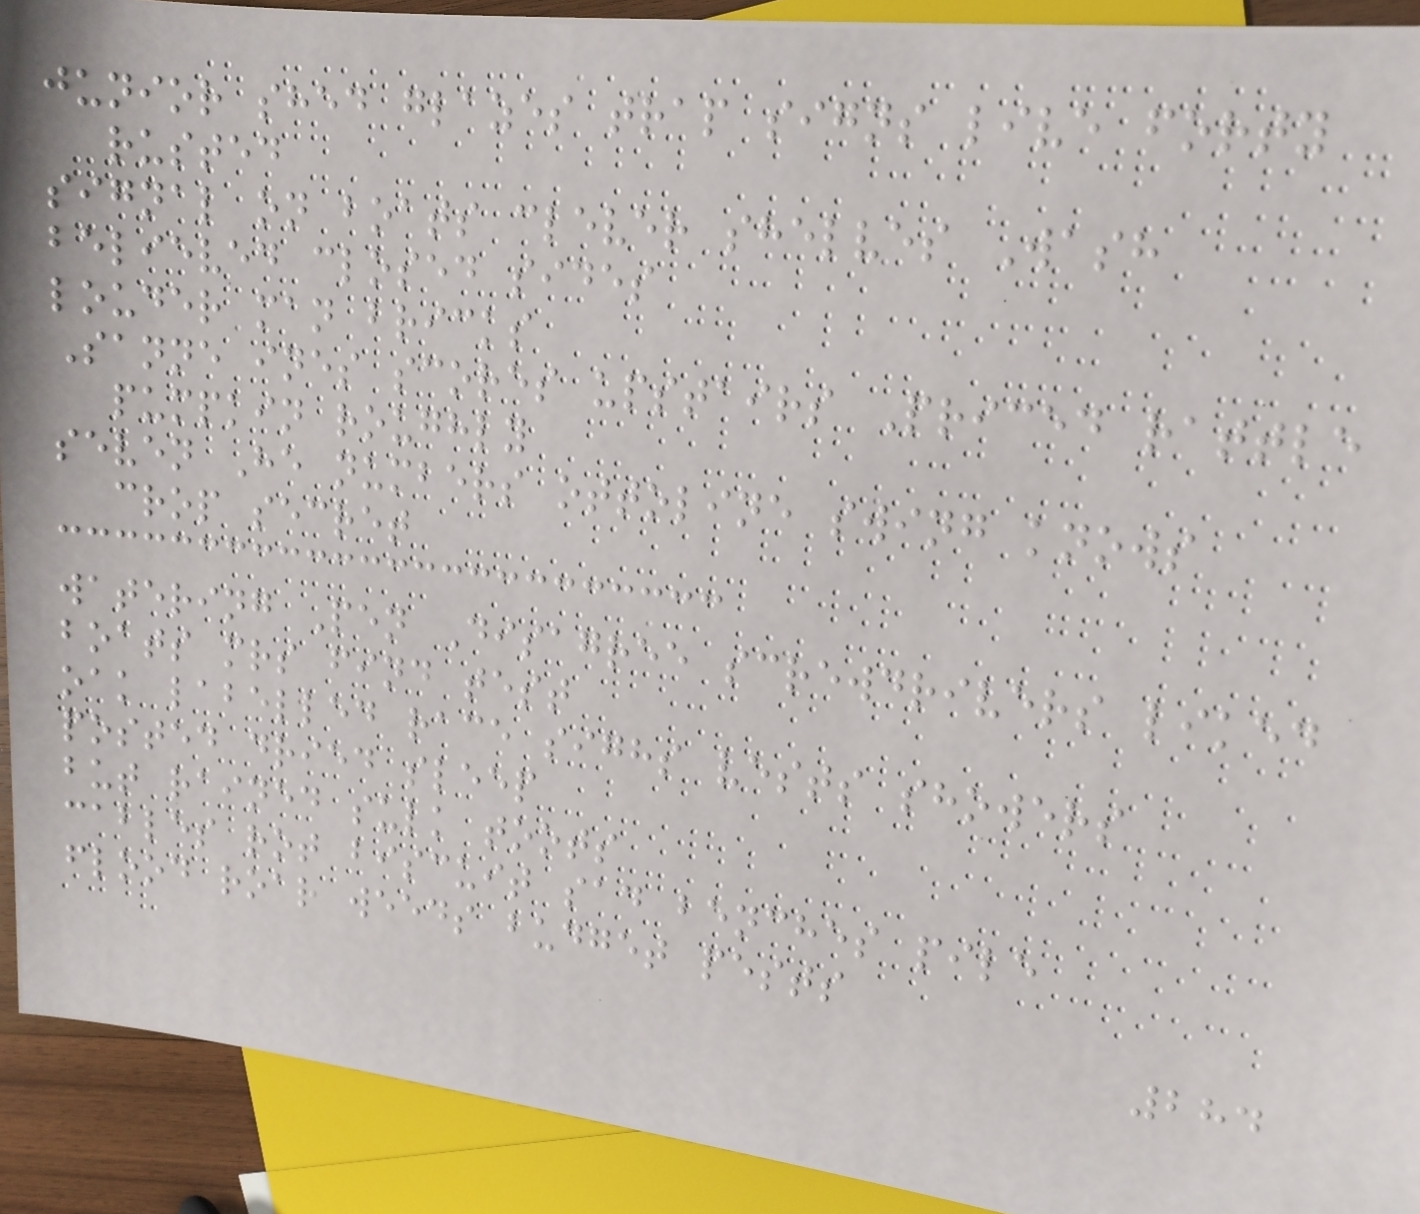junior shed glazes trap signs live forty
rusted
signal on boats clever shelves Wash
believed closed sides
louder man bricks
Sanne ines scores upstairs Priced rattle
pumpkin roughly
seven He numbers ottoline swing knows
crop secret
watering Pen Disagree screwdrivers liked
boats mrs find test
oak labelled race sighs vests showers
posted dried sleep
but rained sulk toots
cables rot biscuit sad benches pile
flood roar weeds budget pests
284
